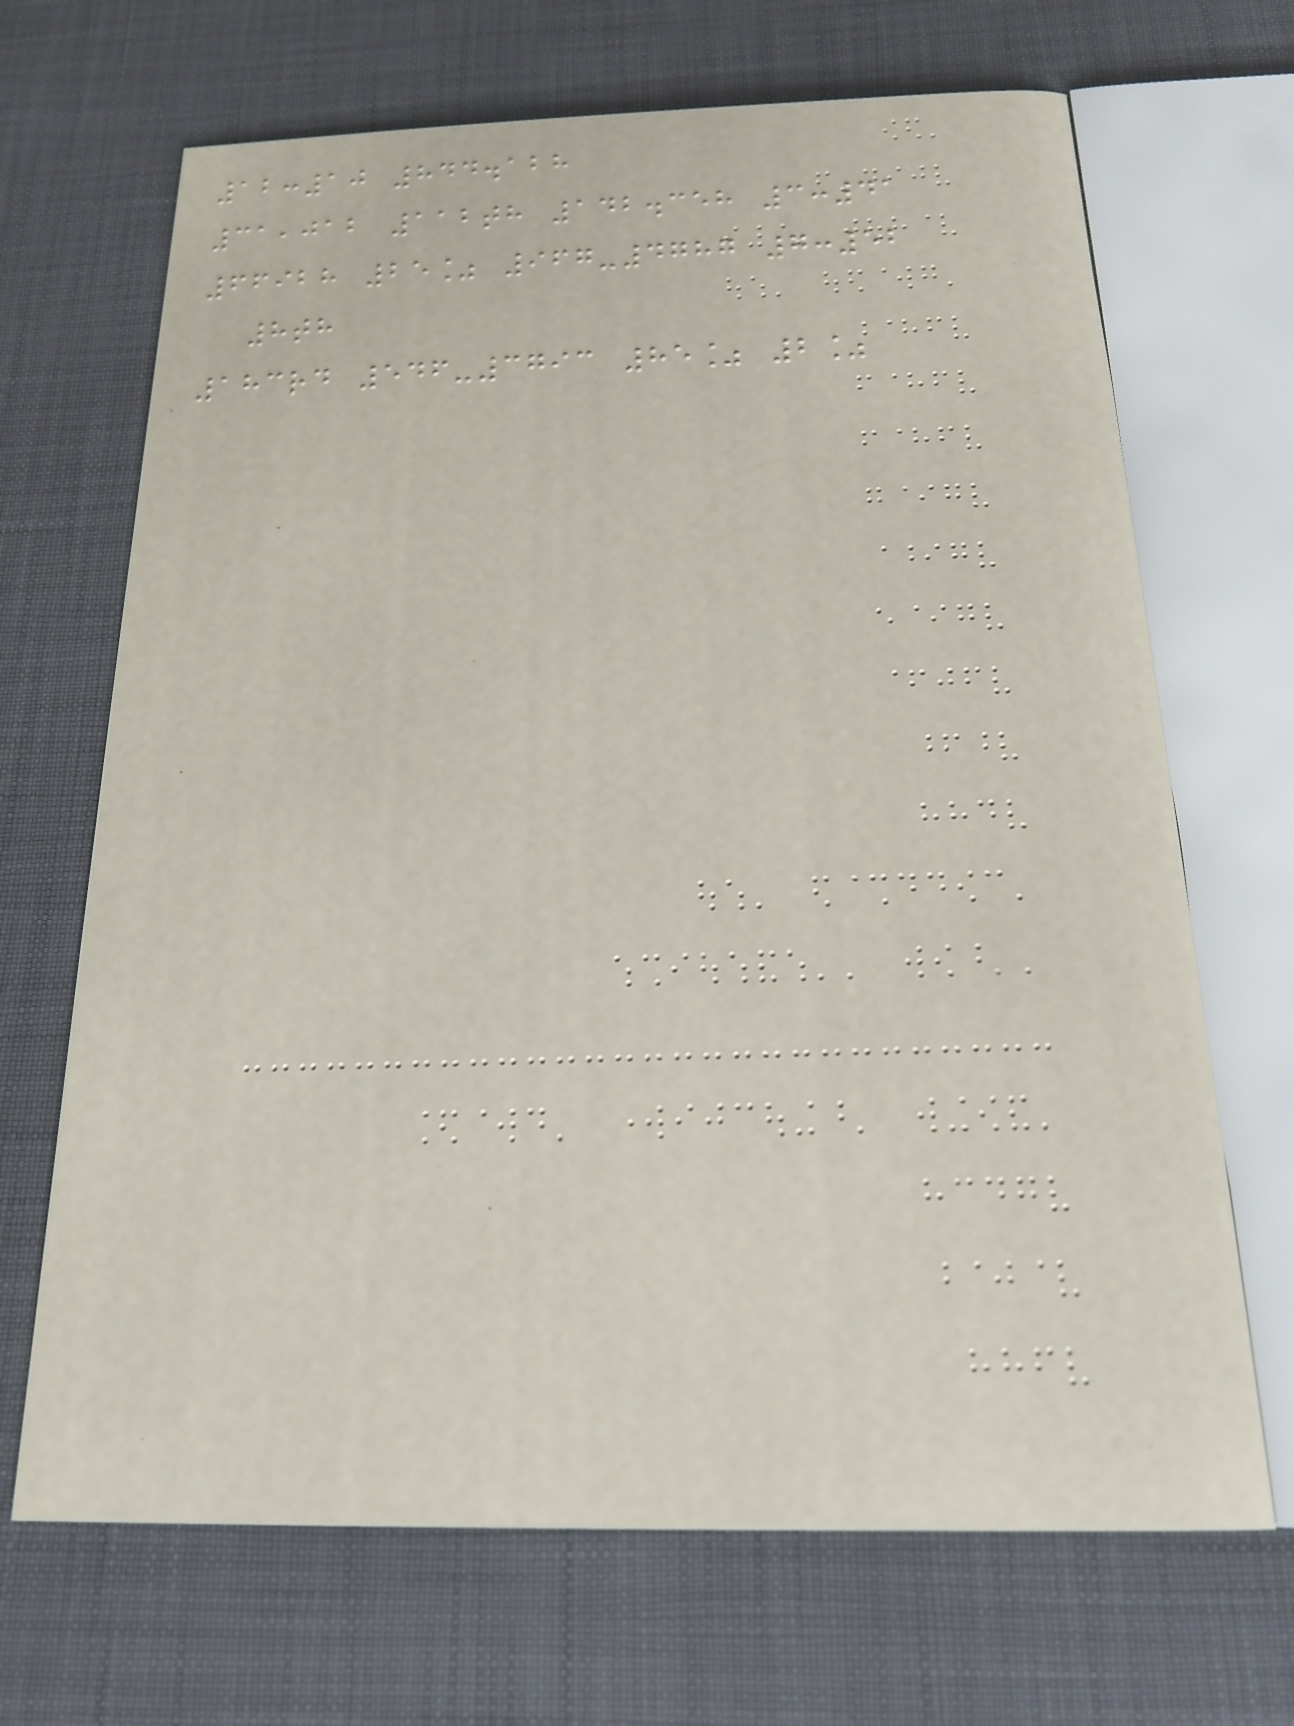12:10 844.128
31,012 112th 142.358 3:41
66928 25% 967-4787 7:52
8th
183rd 546-3793 85% 2%
